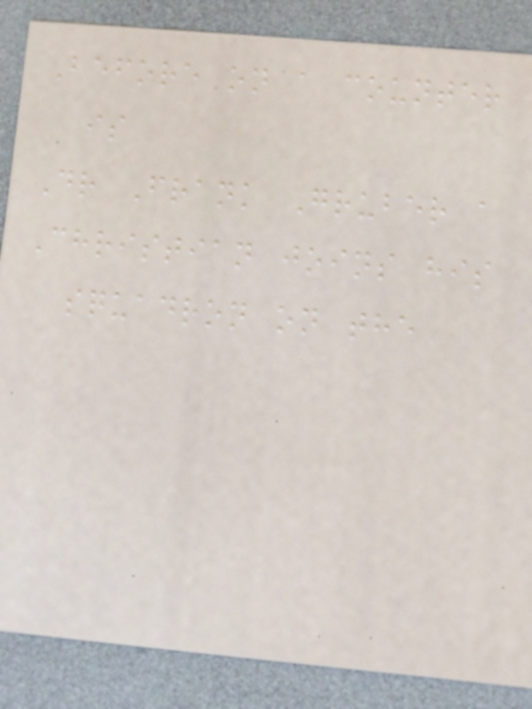Before on a counter
is
Dr Frank Gruber a
Christian joins his
squadron on the
